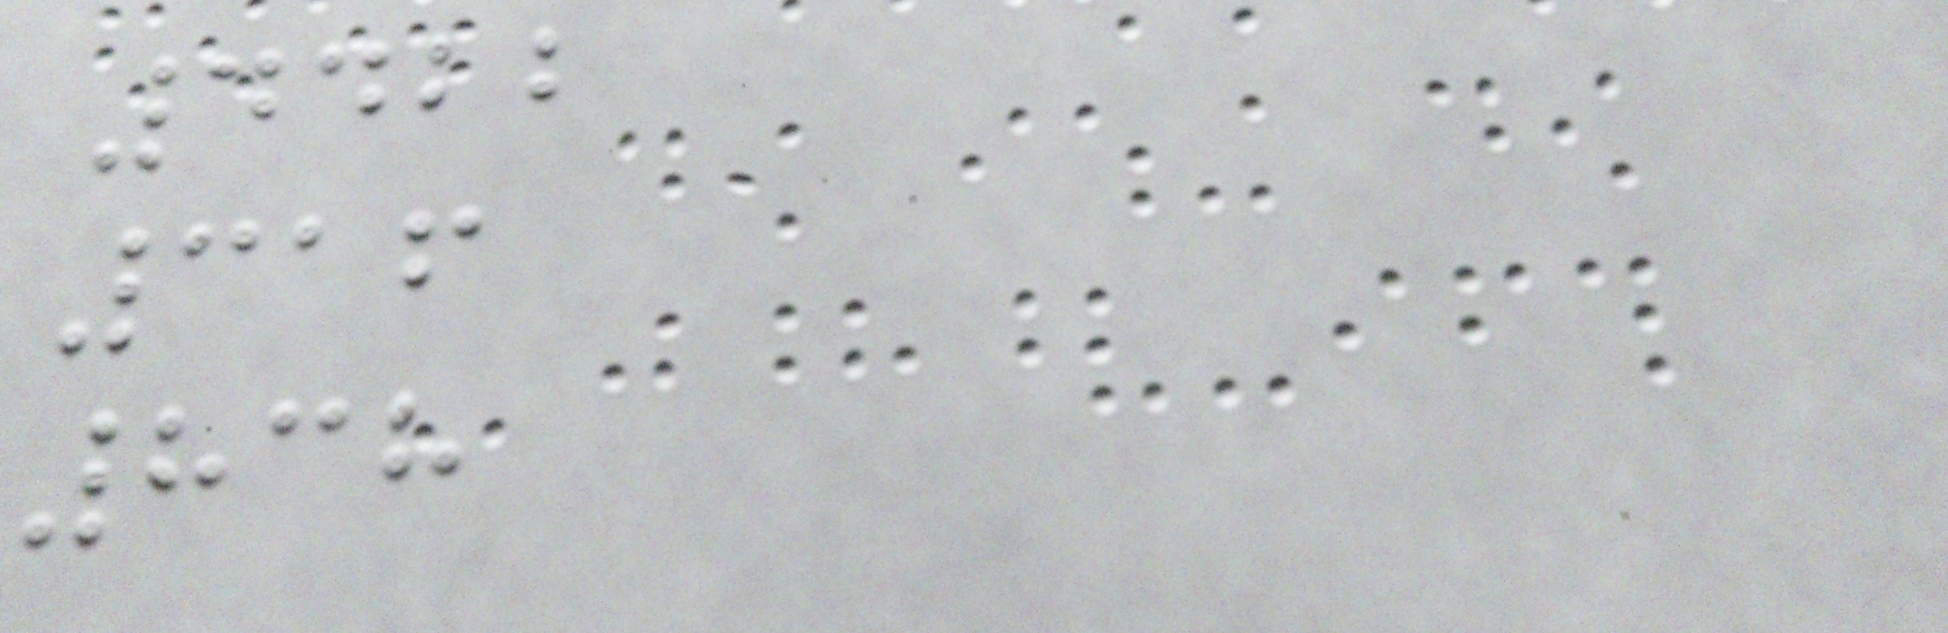4422
316
838
